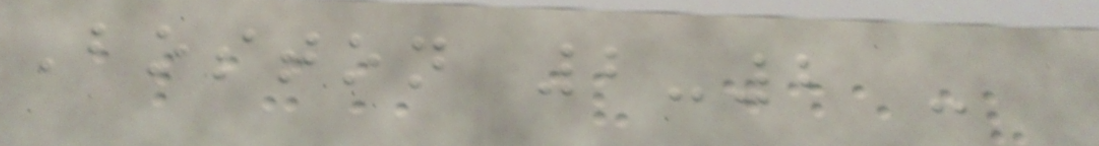Boston 2-2 -
